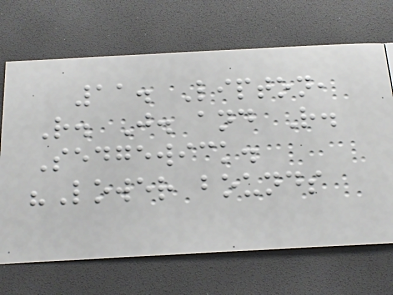11. Lipton,
R. J. and R.
Sedgewick.
"Lower bounds
